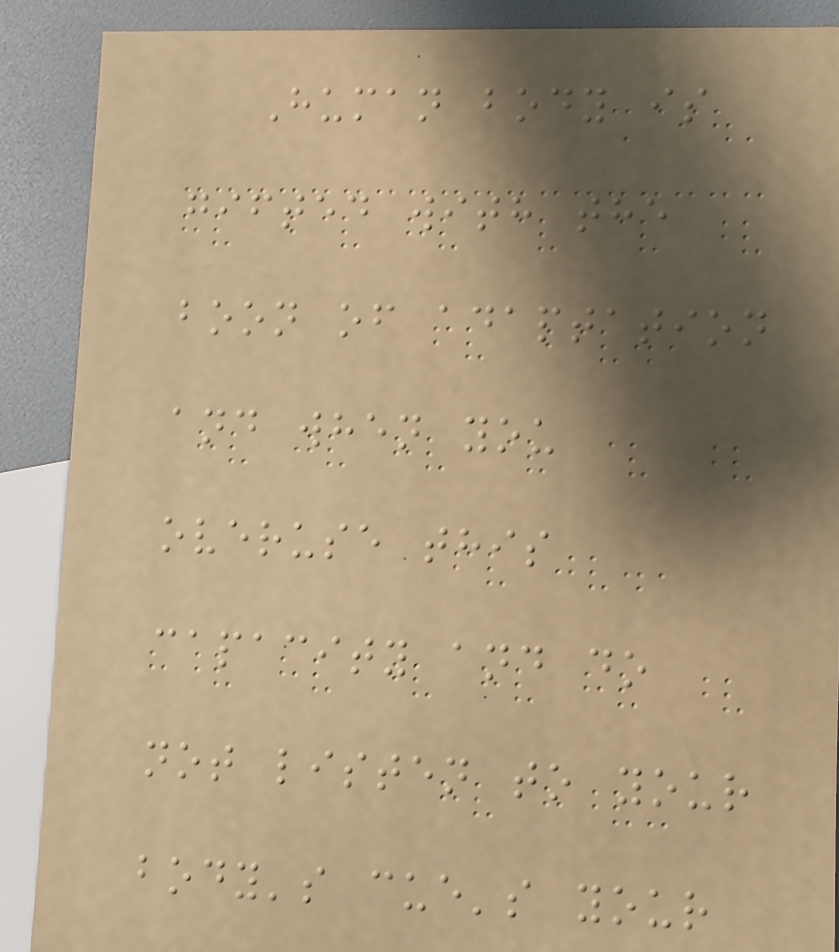Human body is
gifted with the
boon of adaptation
and when you
overuse this
capacity and do
not listen to your
body's cue's your
